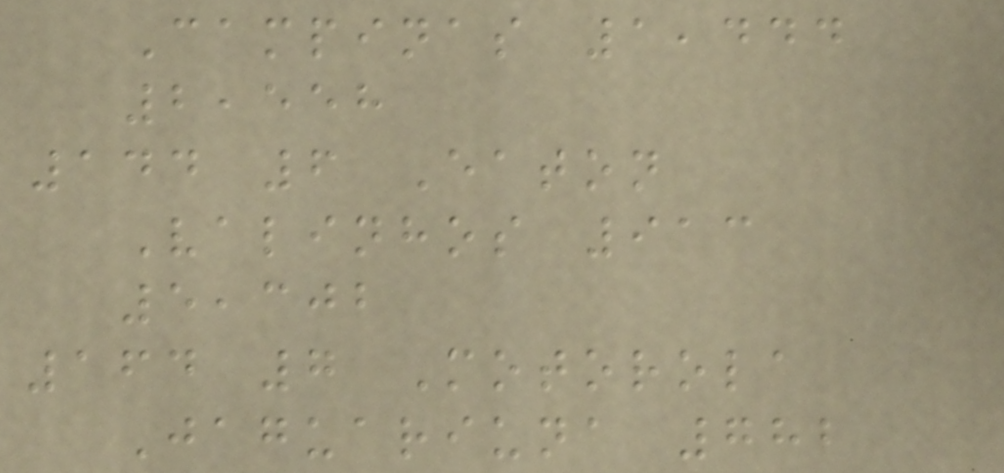Campinas 1,444
2,558
144 6 Eaton
Valinhos 913
5,302
164 7 Motorola
Jaguariuna 782
